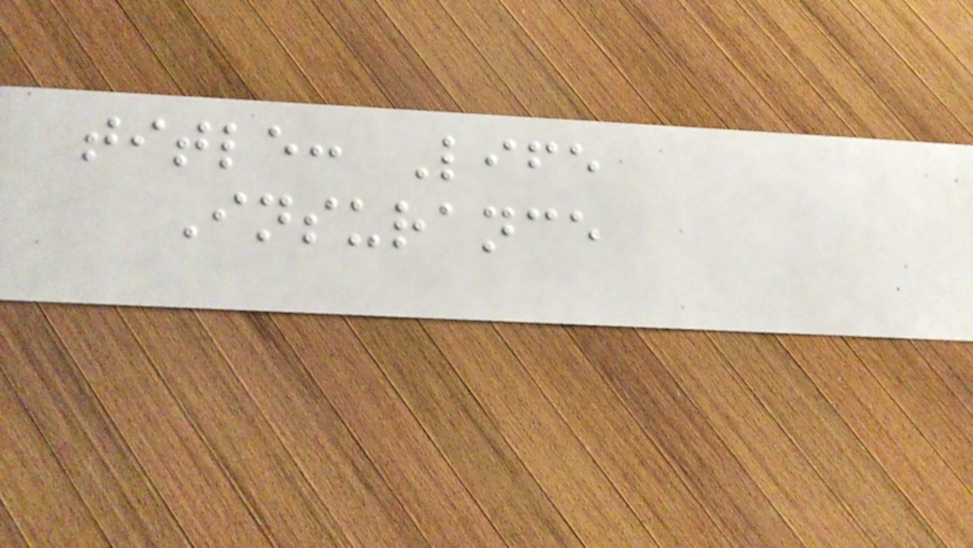title: Life
Insurance
